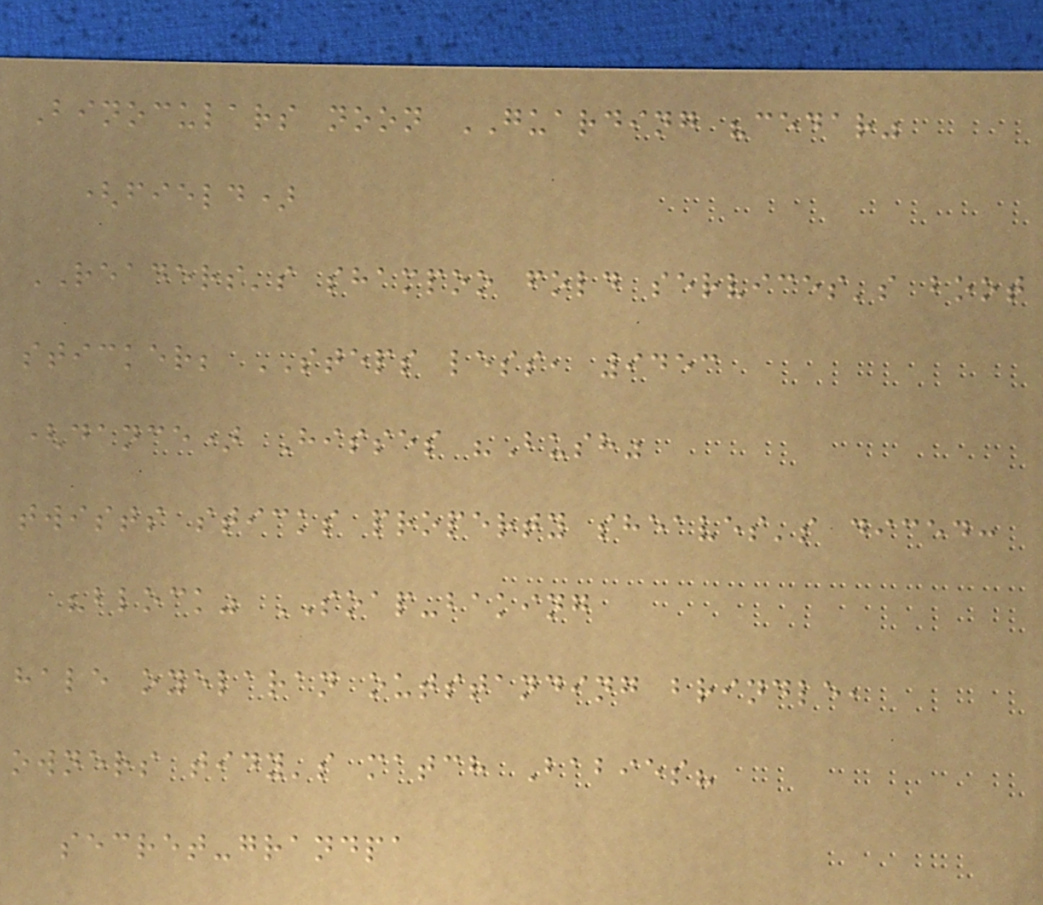Binoculars noon GUARDING "cedar"
(field)
READERS's shampoo fold services's boot
sticker; STEPS less, 9453
(dance) Hisses "Bush"
twists sticks property sheaves's diced:
"block" SOAP-baking
hale oyelaran outstanding brindle,
owners tidy's match Babies?
secret-grandpa
